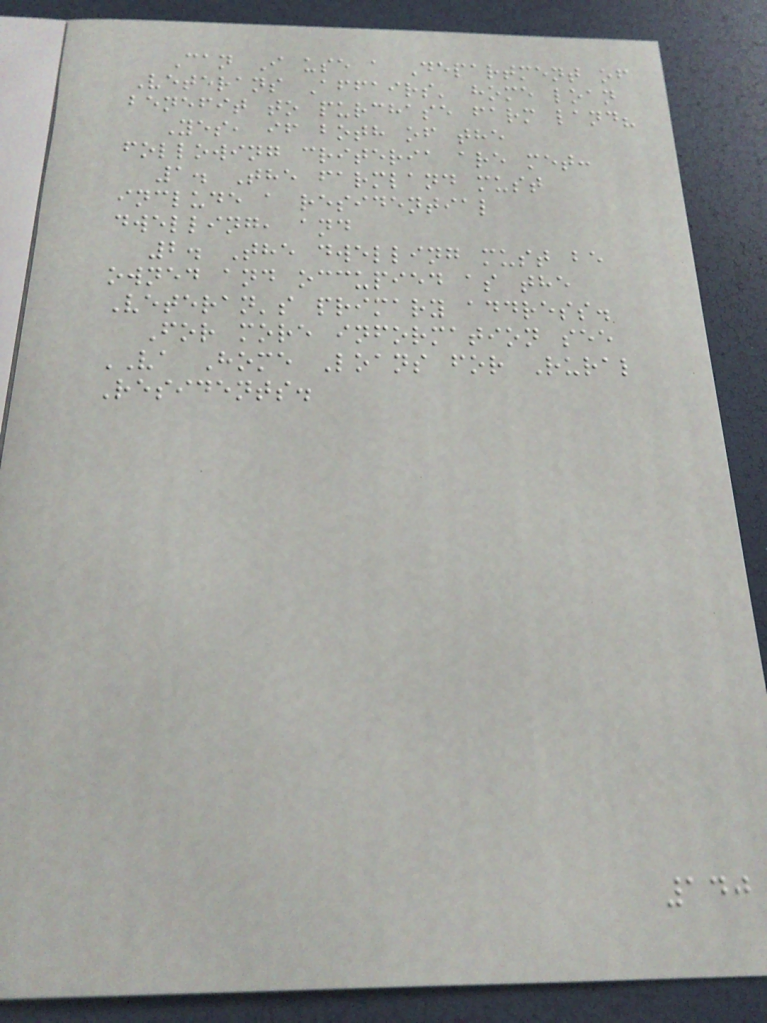Can I use a Department of
Veterans Affairs' home loan
benefit to purchase farm land?
Yes, if both of the
following criteria are met:
1. The farmland must
include a residential
dwelling, and
2. The dwelling must be
owned and occupied as the
Veteran's primary address.
For more information see
VA Home Loans for Rural
Residents.
140
